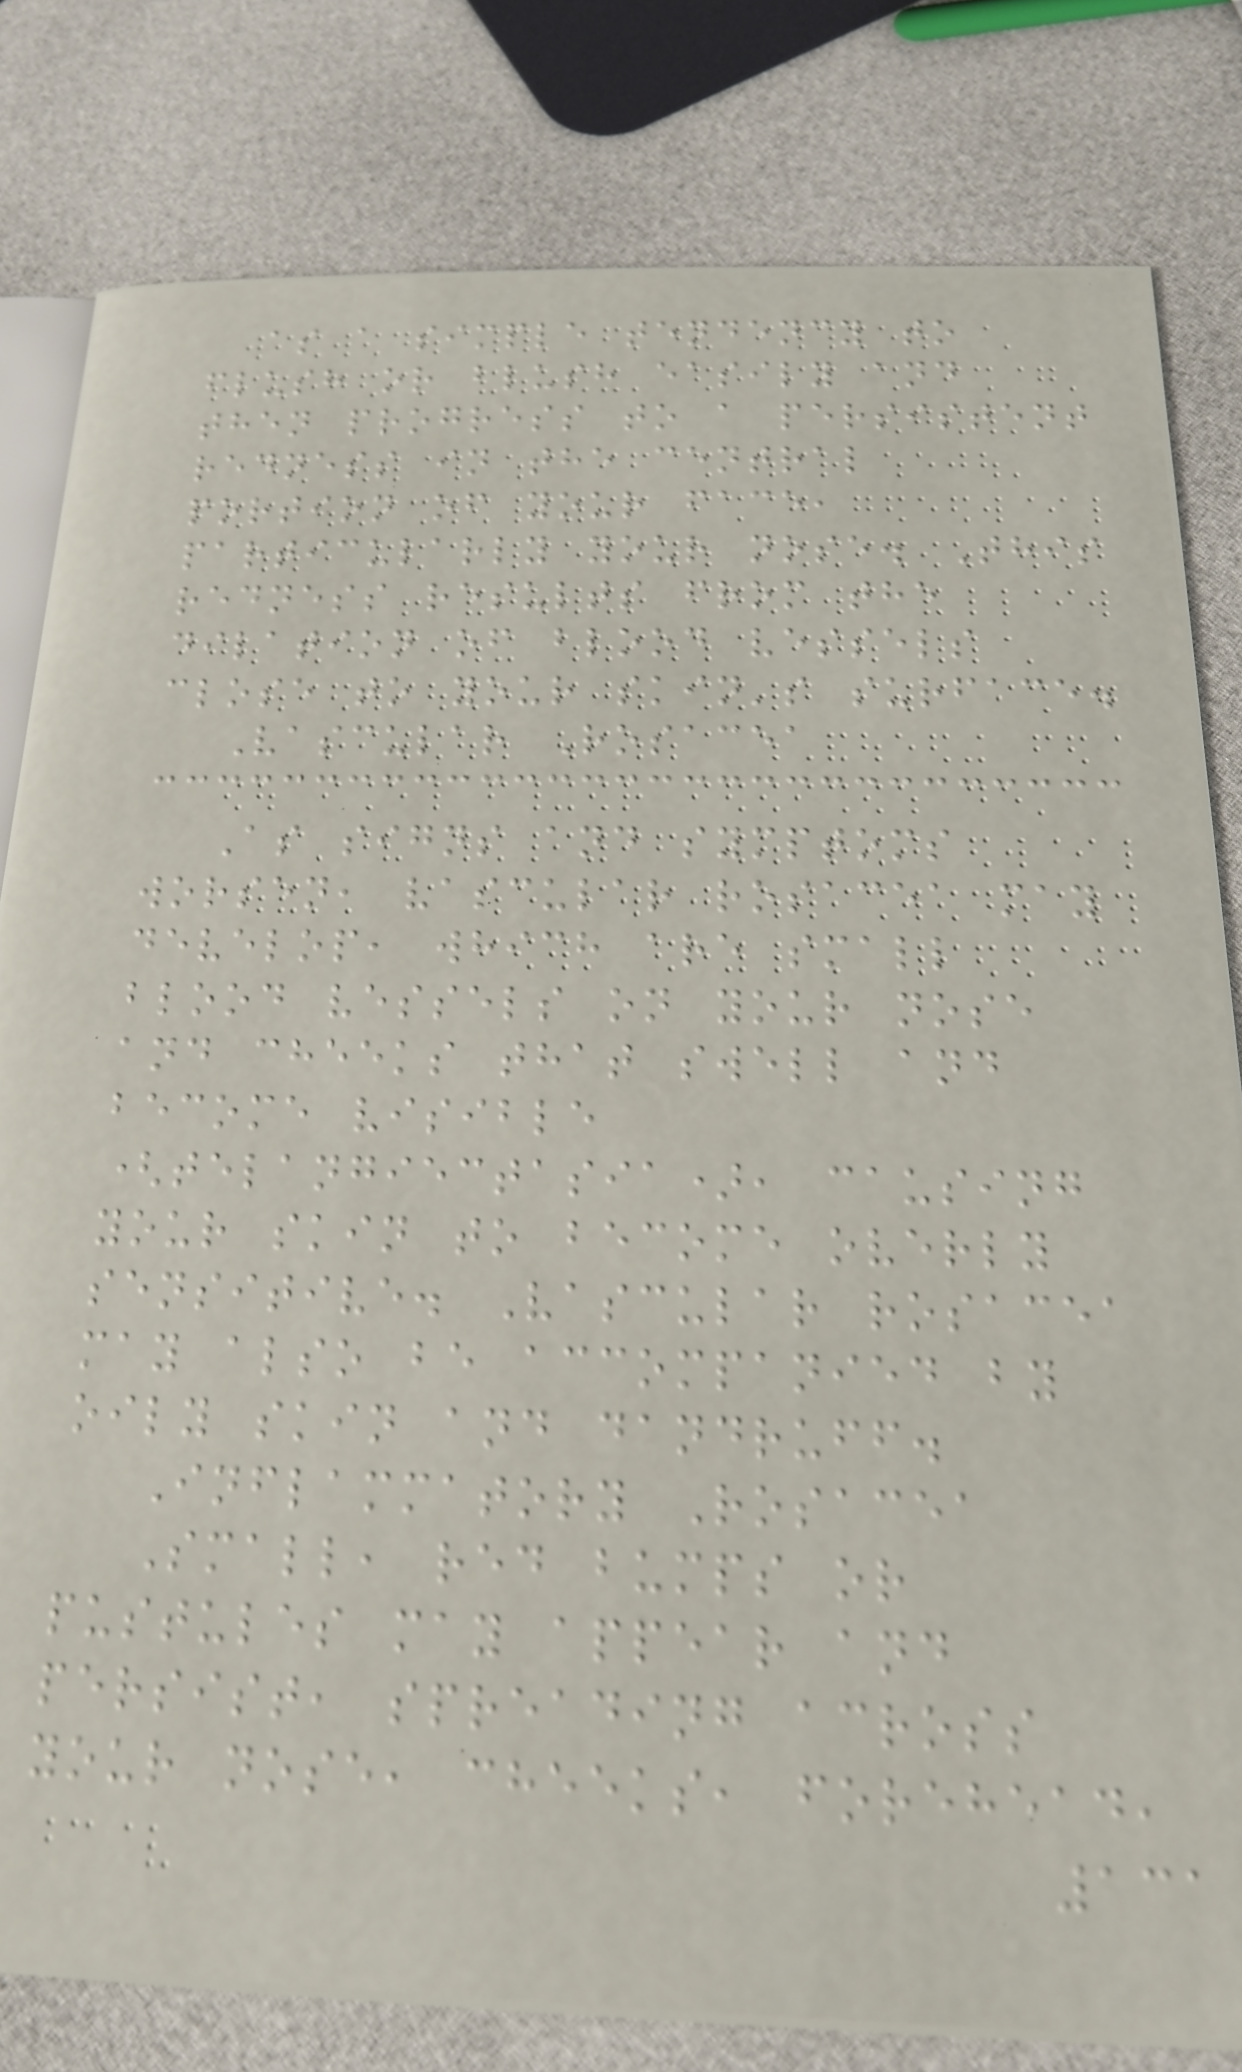as a simple tendency to
flush or blush easily and
then progress to a persistent
redness in the central
portion of your face,
particularly your nose. This
redness results from the
dilation of blood vessels
close to your skin's surface.
Vascular Rosacea
As signs and symptoms
worsen, vascular rosacea may
develop, which are small
blood vessels on your nose
and cheeks that swell and
become visible
(telangiectasia), causing
your skin to become overly
sensitive. Vascular rosacea
may also be accompanied by
oily skin and dandruff.
Inflammatory Rosacea
Small, red bumps or
pustules may appear and
persist, spreading across
your nose, cheeks, forehead,
131
